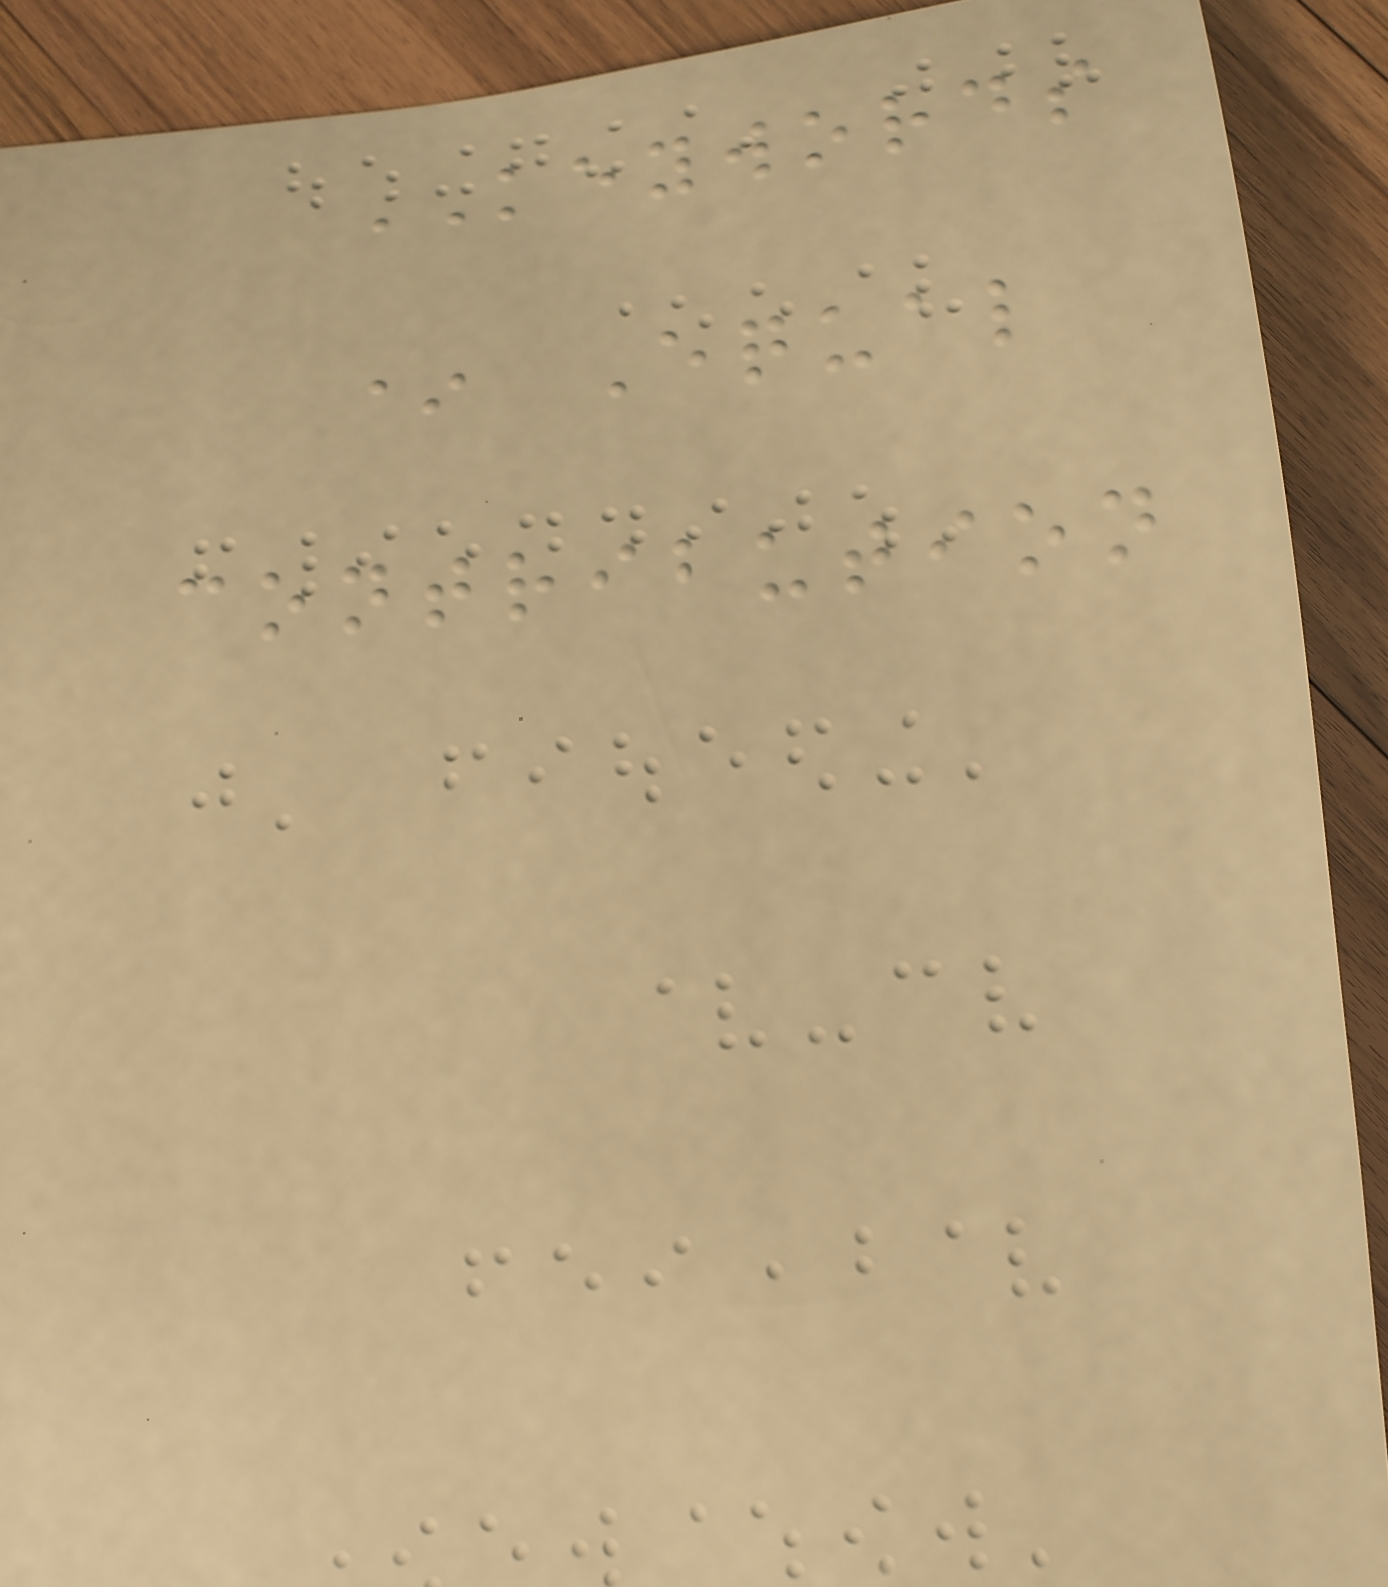KEYWORDS
* Equal
contribution
